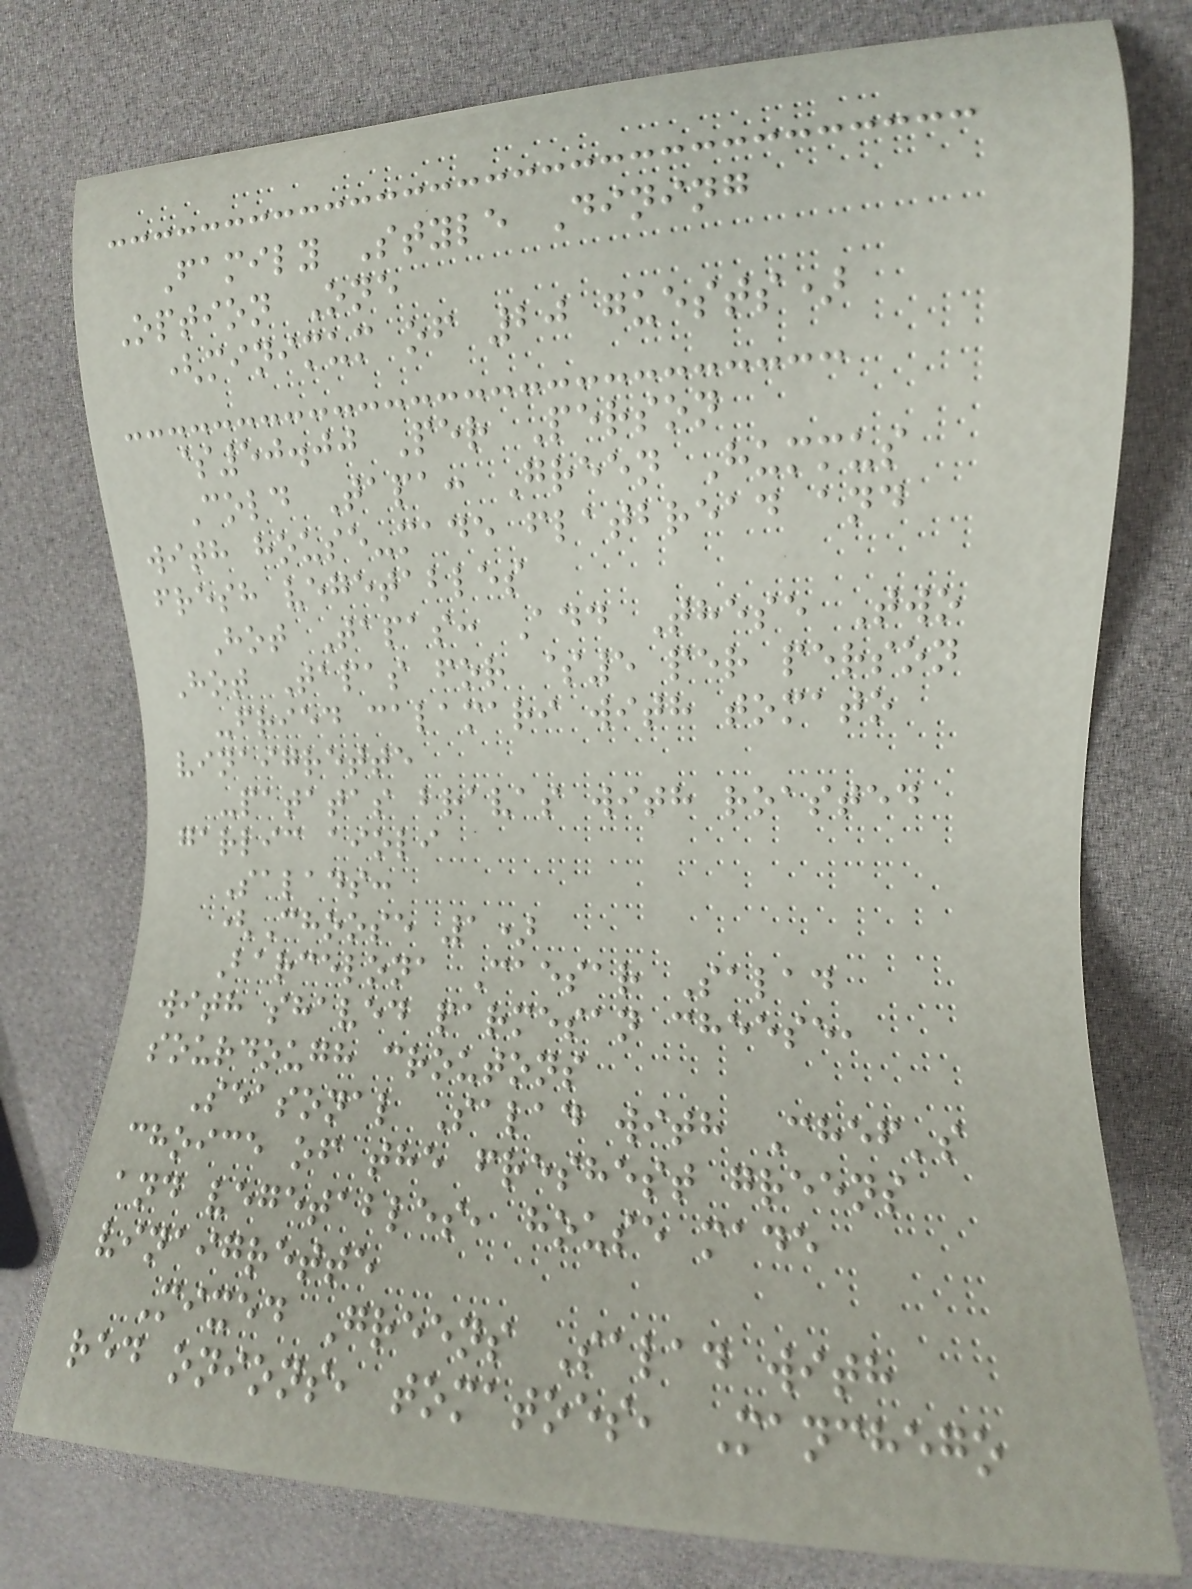Family Style Dining
Option One
(minimum of 20 guests)
$50.00 Per Person
Cold Tapa: Green Hummus
with house-made flatbread and
fresh vegetables
Hot Tapas: Add These Two
Hot Tapas for $5 per person
-fried calamari with tomato
vinaigrette
-patatas bravas with roasted
garlic aioli
Salads:
(Choose 1)
Barcelona Caesar Salad
with shaved parmesan cheese,
sourdough croutons
Seasonal Salad with Chef's
choice of the freshest greens
and vegetables, house made
vinaigrette
Mixed Greens Salad with
red onions, tomatoes, Manchego
